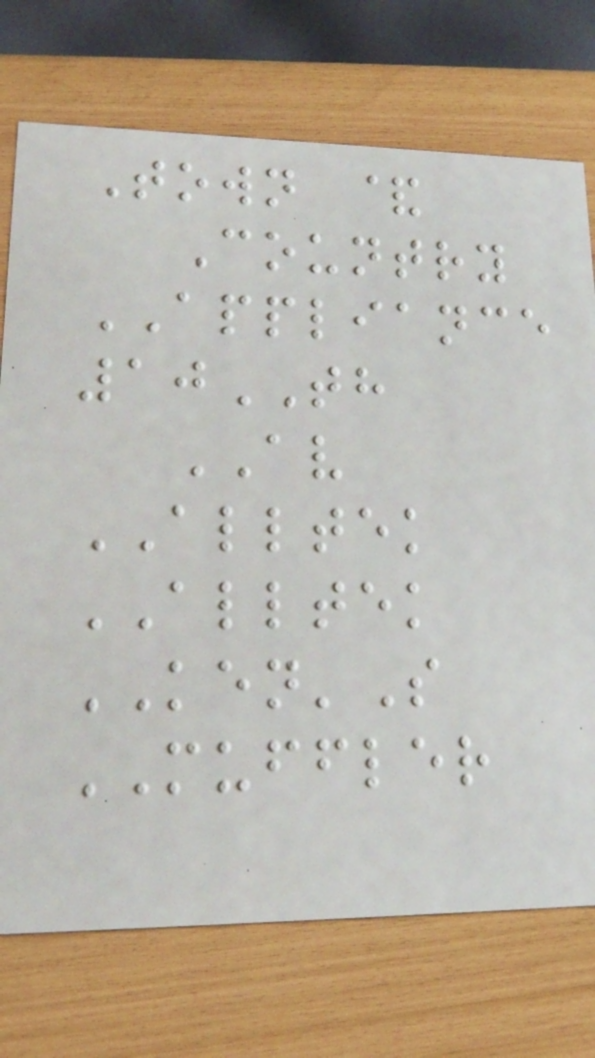Town &
Country
APPLIANCE
10TH
AV
ALLTEK
ALLTEK
KEN'S
MUFFLER
